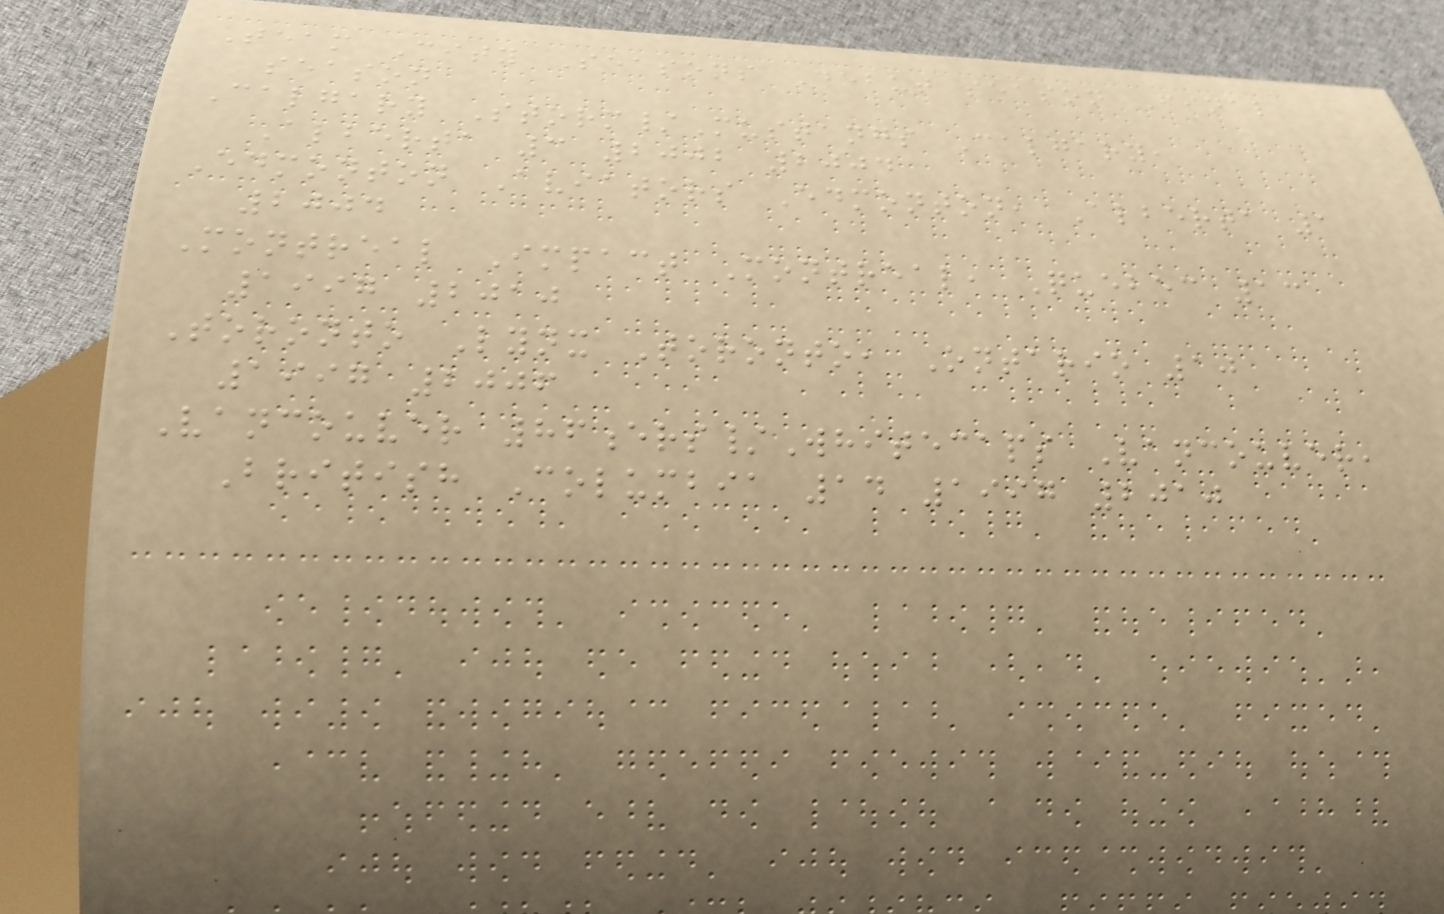Team City Seasons Debut season Final
season
Calgary Storm/Mustangs Calgary,
Alberta 3 2002 2004
Edmonton Aviators Edmonton, Alberta 1
2004
Montreal Impact Montreal, Quebec 13
1997 2010
Toronto Lynx Toronto, Ontario 10
1997 2006
Vancouver 86ers/Whitecaps Vancouver,
British Columbia 14 1997 2010
